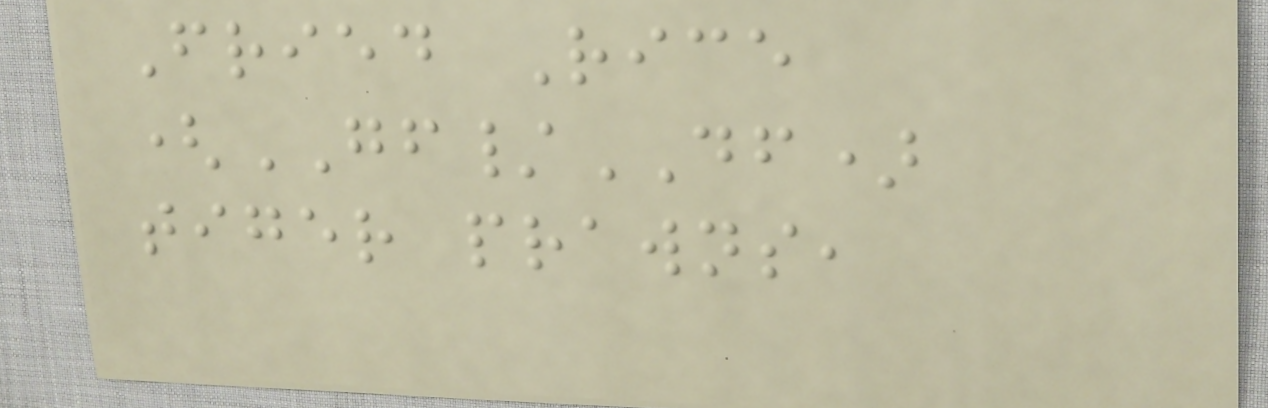Fried Rice
(GF/DF)
tiger prawns,
